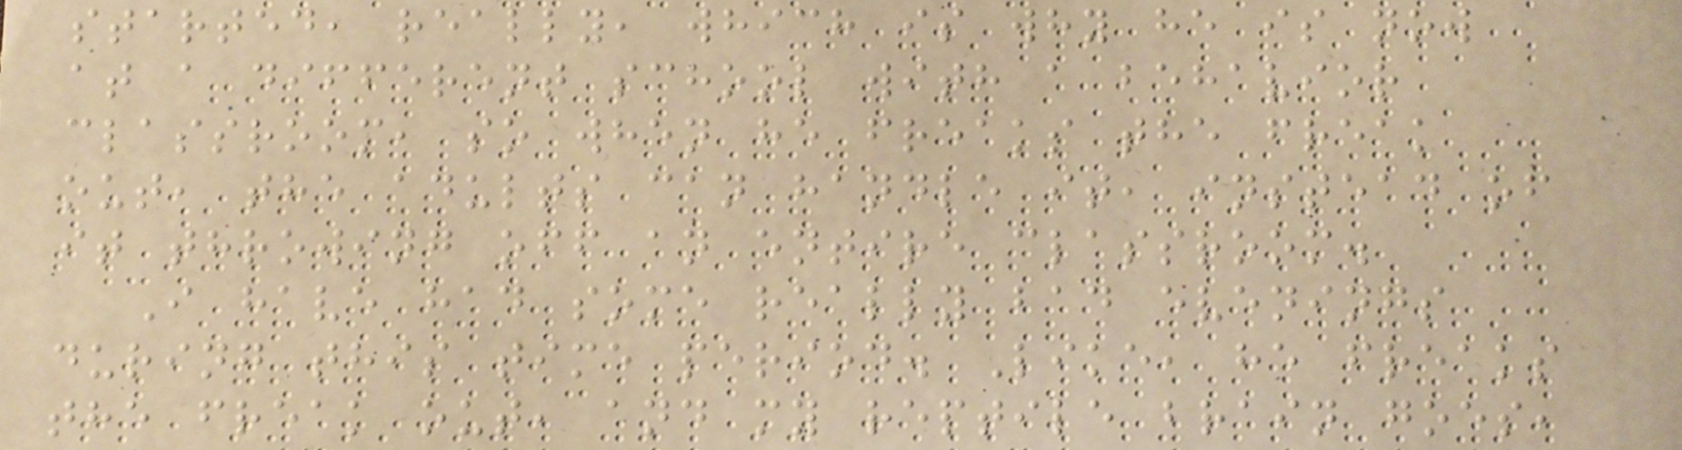started, really, which is why he is now
at a different school with a behavior
classroom, so when he freaks the freak
out, the adults can handle it, instead of
it throwing off an entire classroom.
I have had some really bad evenings
during this time period. Like, he freaks
the freak out, and my reptile brain goes,
